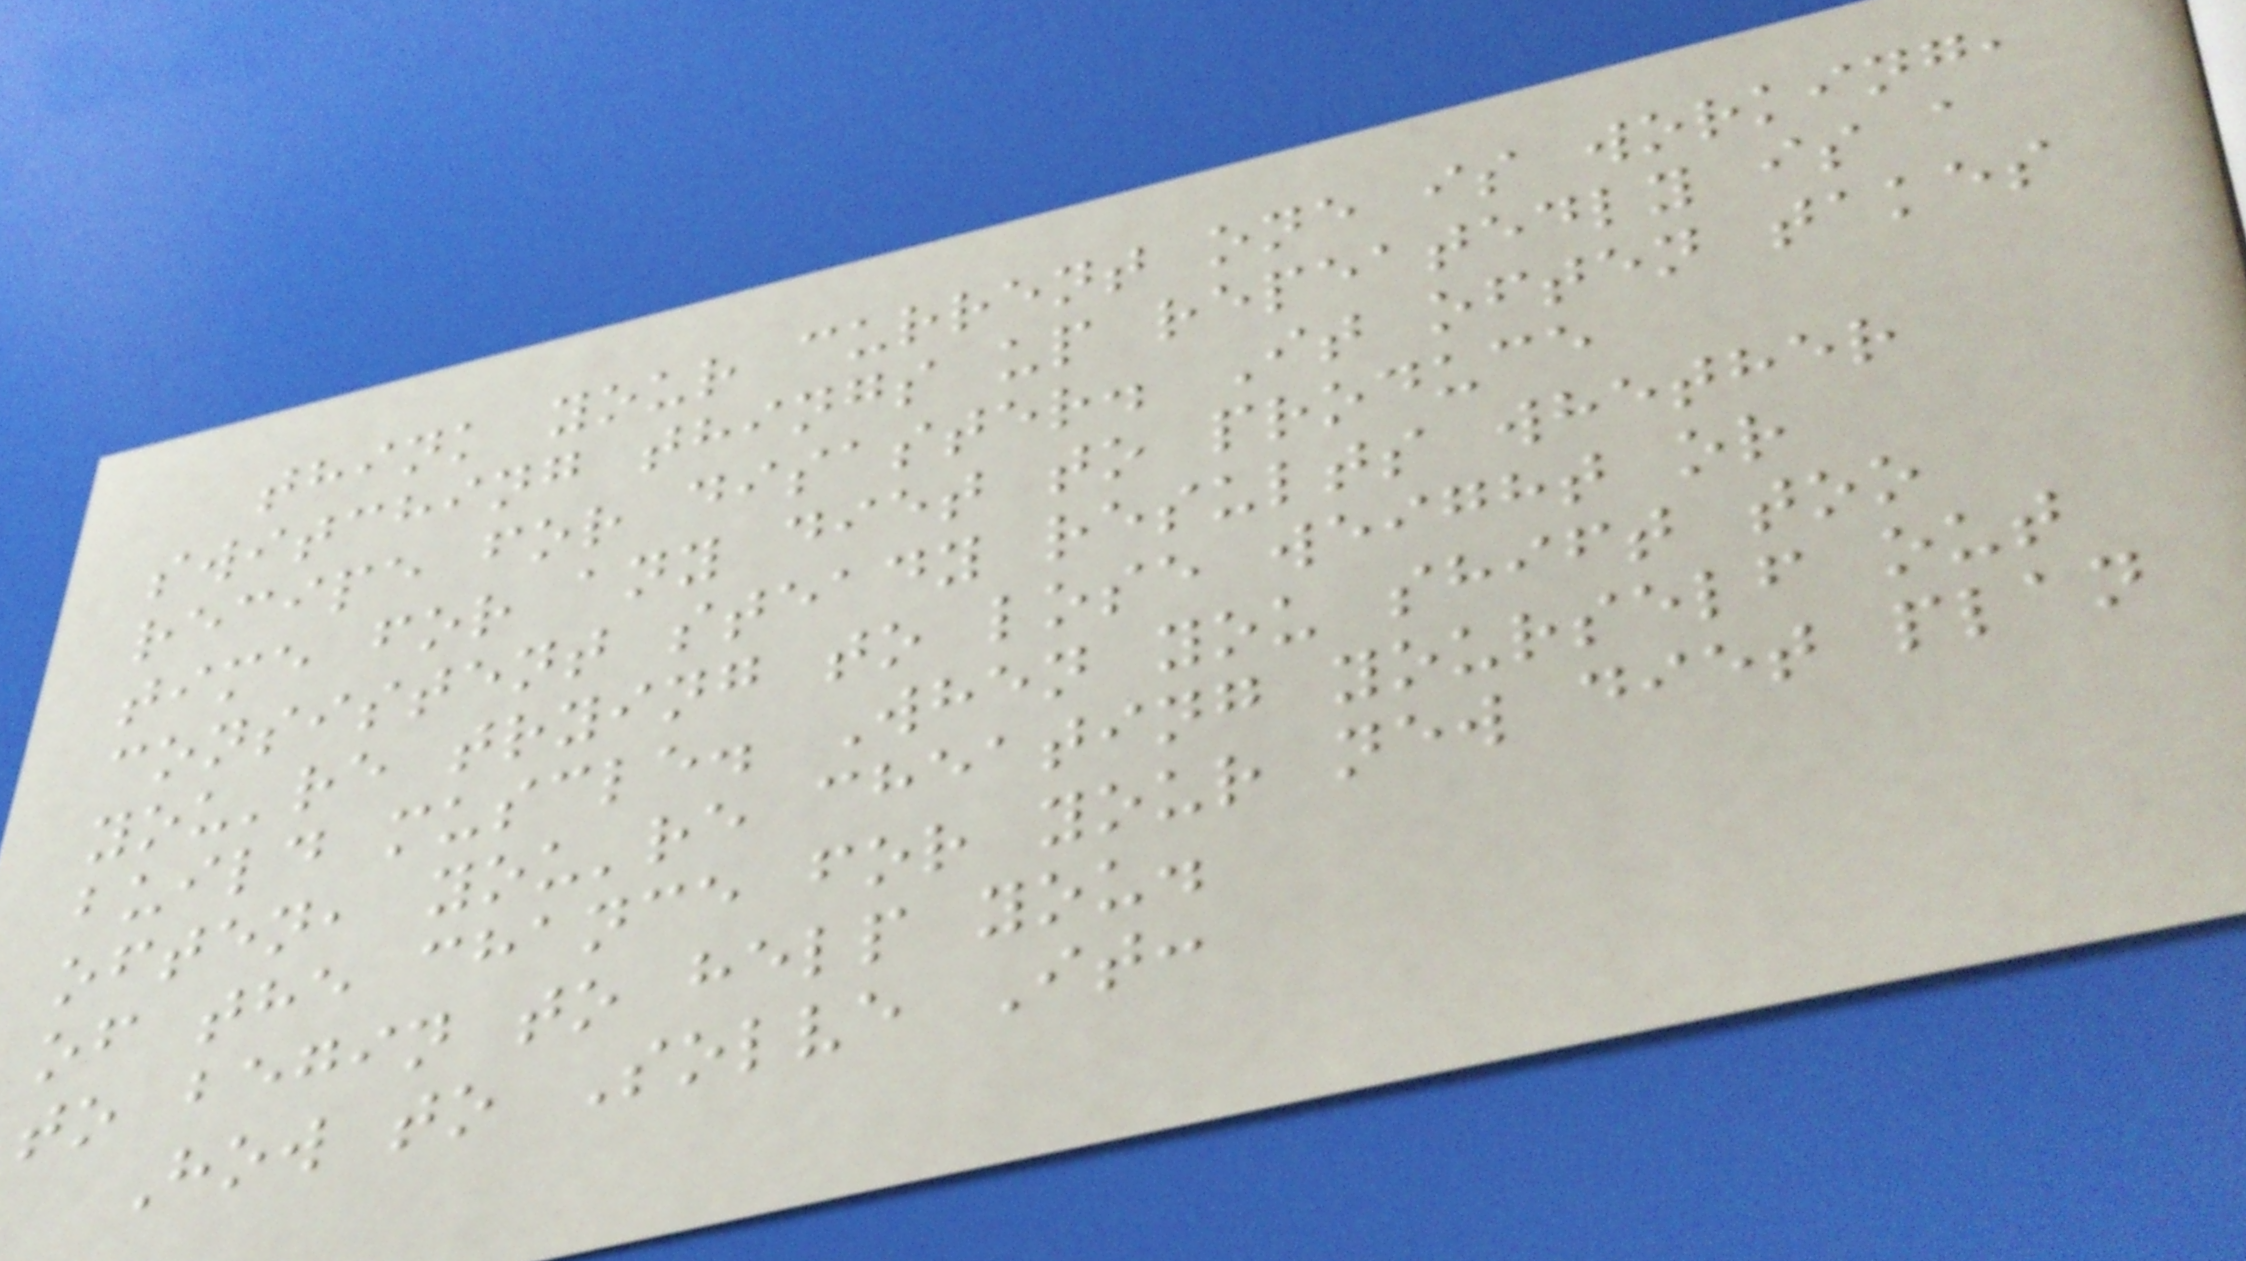think your current one is working,
switching things up repeatedly is a
recipe for disaster. It often takes
time for any diet to produce
consistent steady results whether
you're trying to lose weight or
build muscle. When you shift too
often, you're cheating yourself out
of the chance for your new diet plan
to begin to help you.
How to Solve It:
